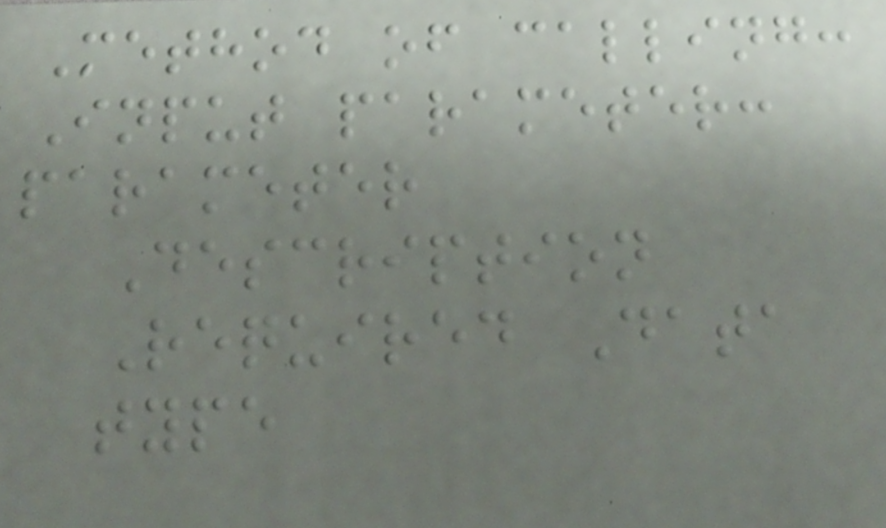Method of calling:
Input parameter:
parameter
Description
Required Data
type
